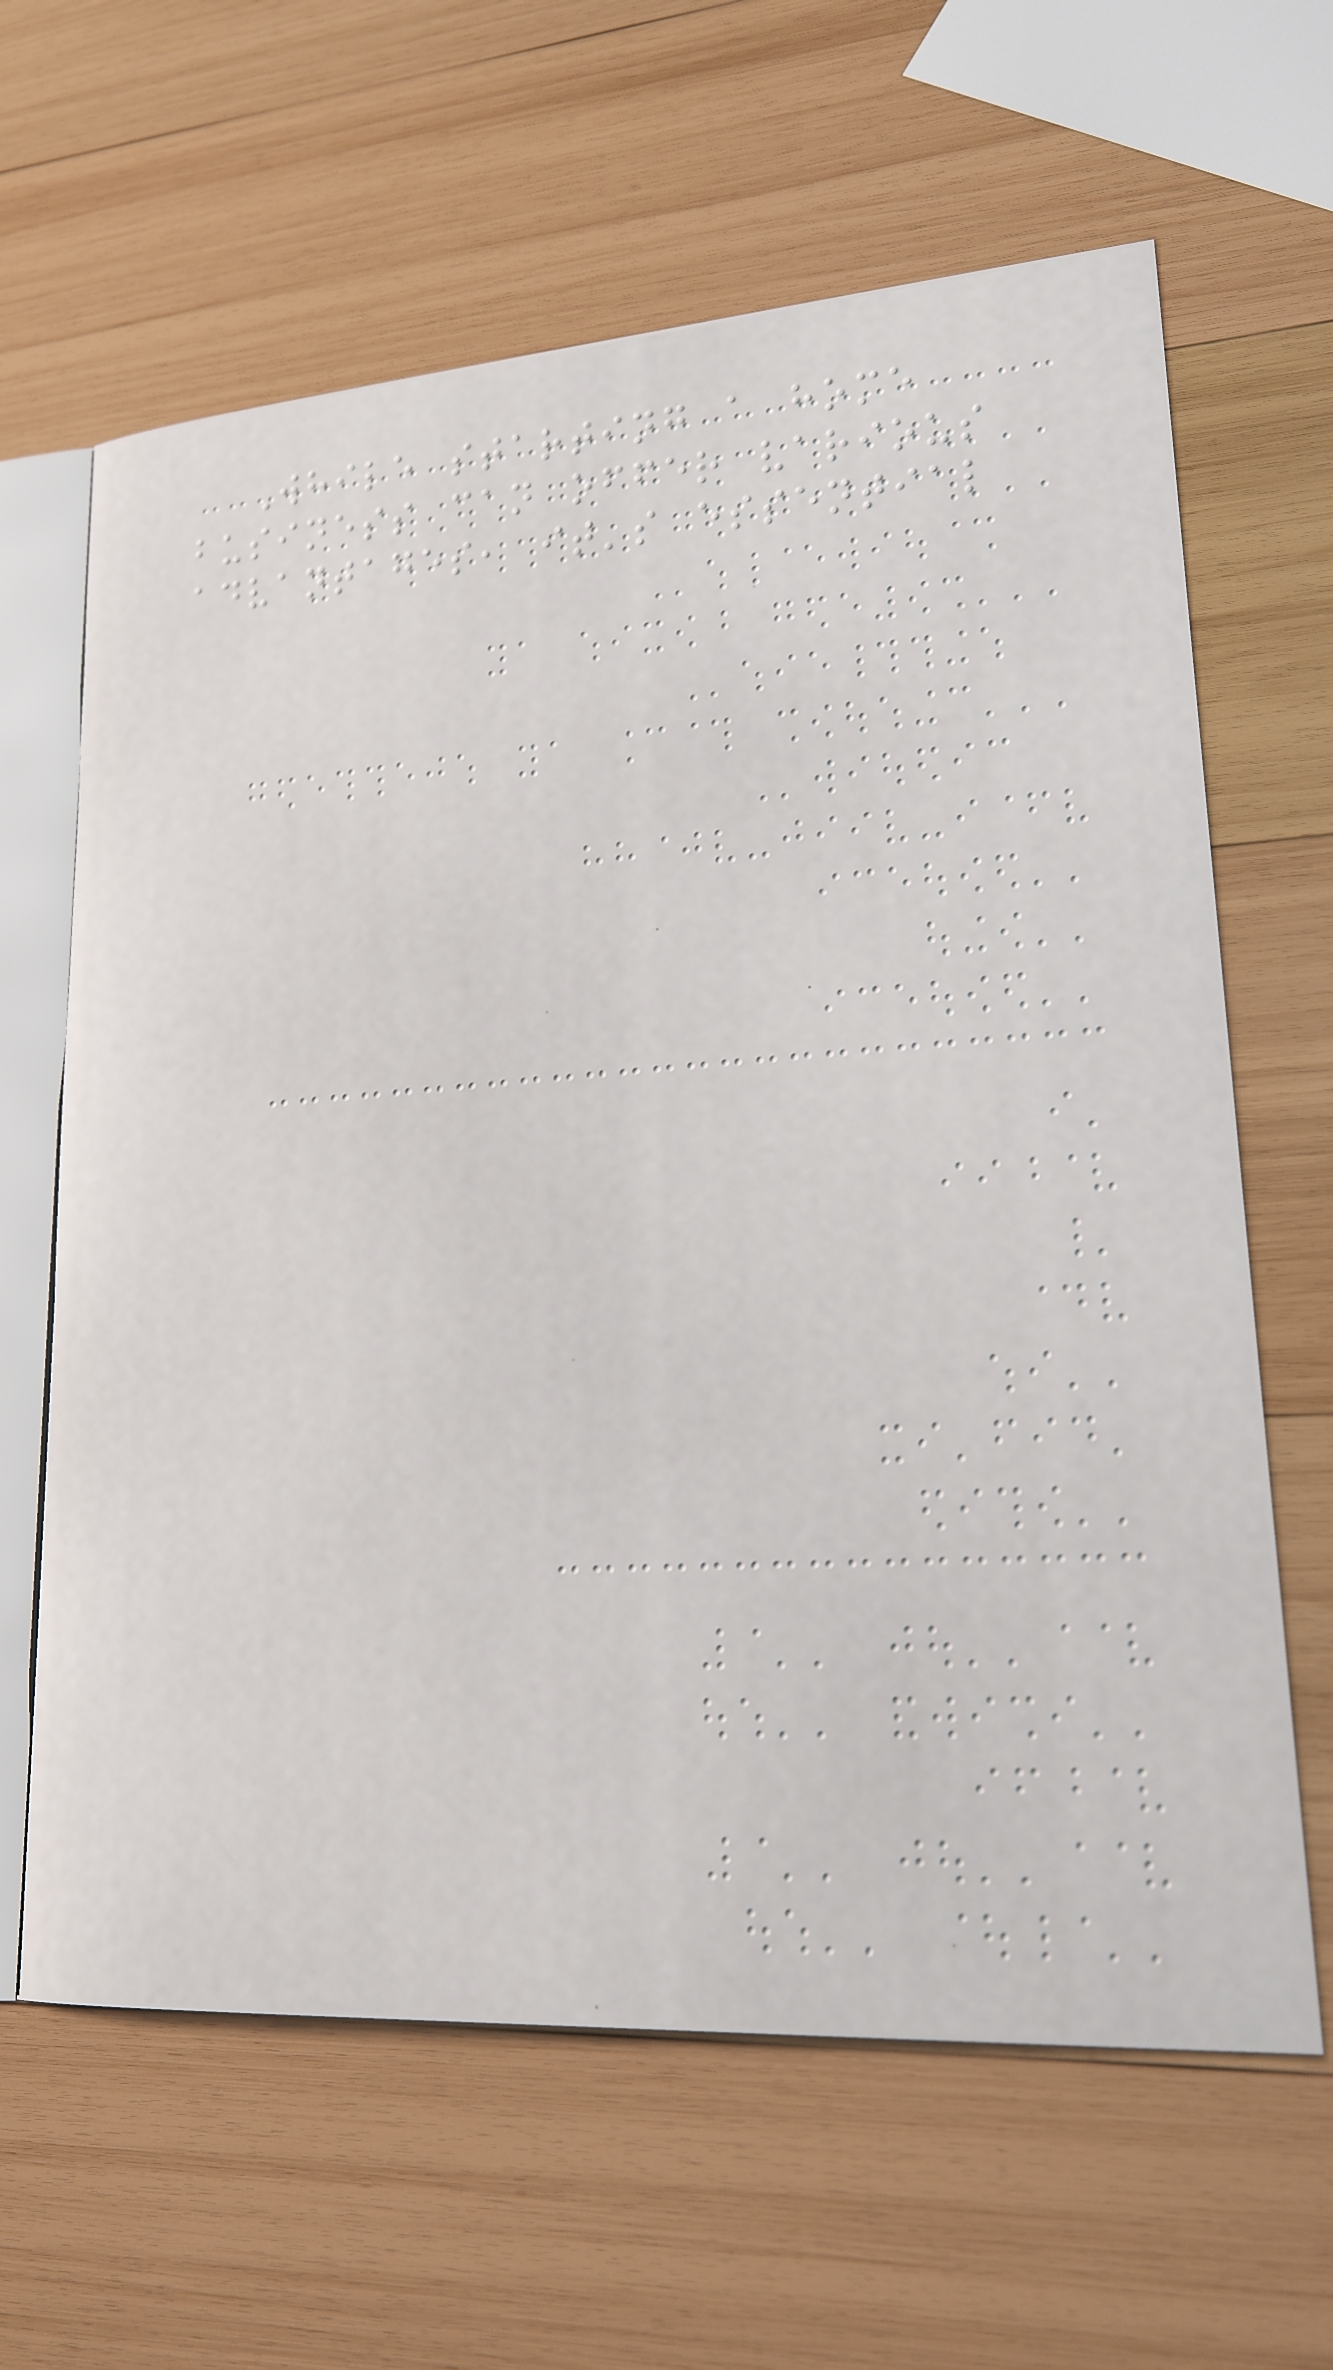While starting a home
business can offer various
advantages, it's essential
